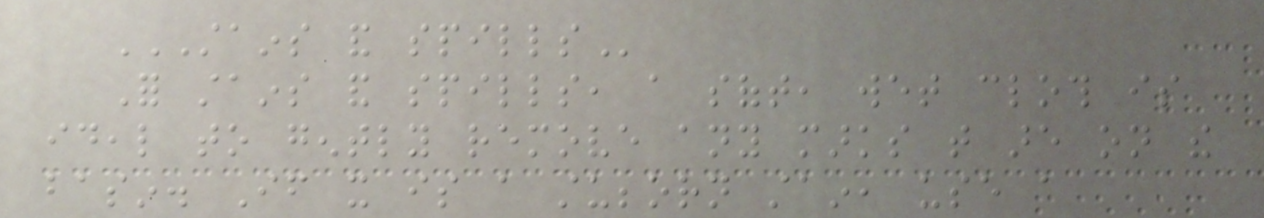STAINS AND SPILLS
For stains and spills, a soft, wet cloth is
ideal to gently remove any marks that are on the
basin. If it is a stubborn stain, use a
